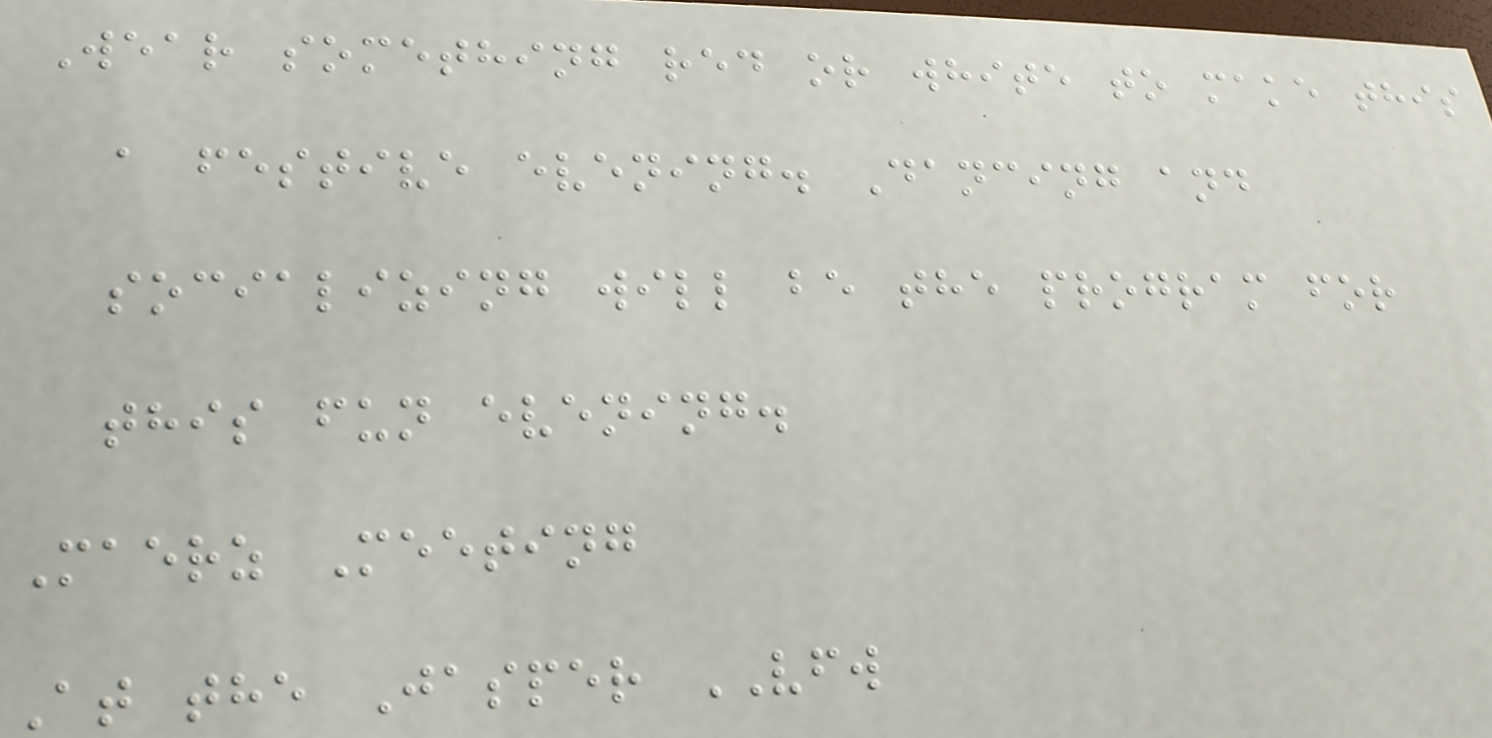Wear something red or white to make this
a festive evening. Dancing and
socializing will be the program for
this fun evening.
Maerz Meeting
At the Jasper VFW
